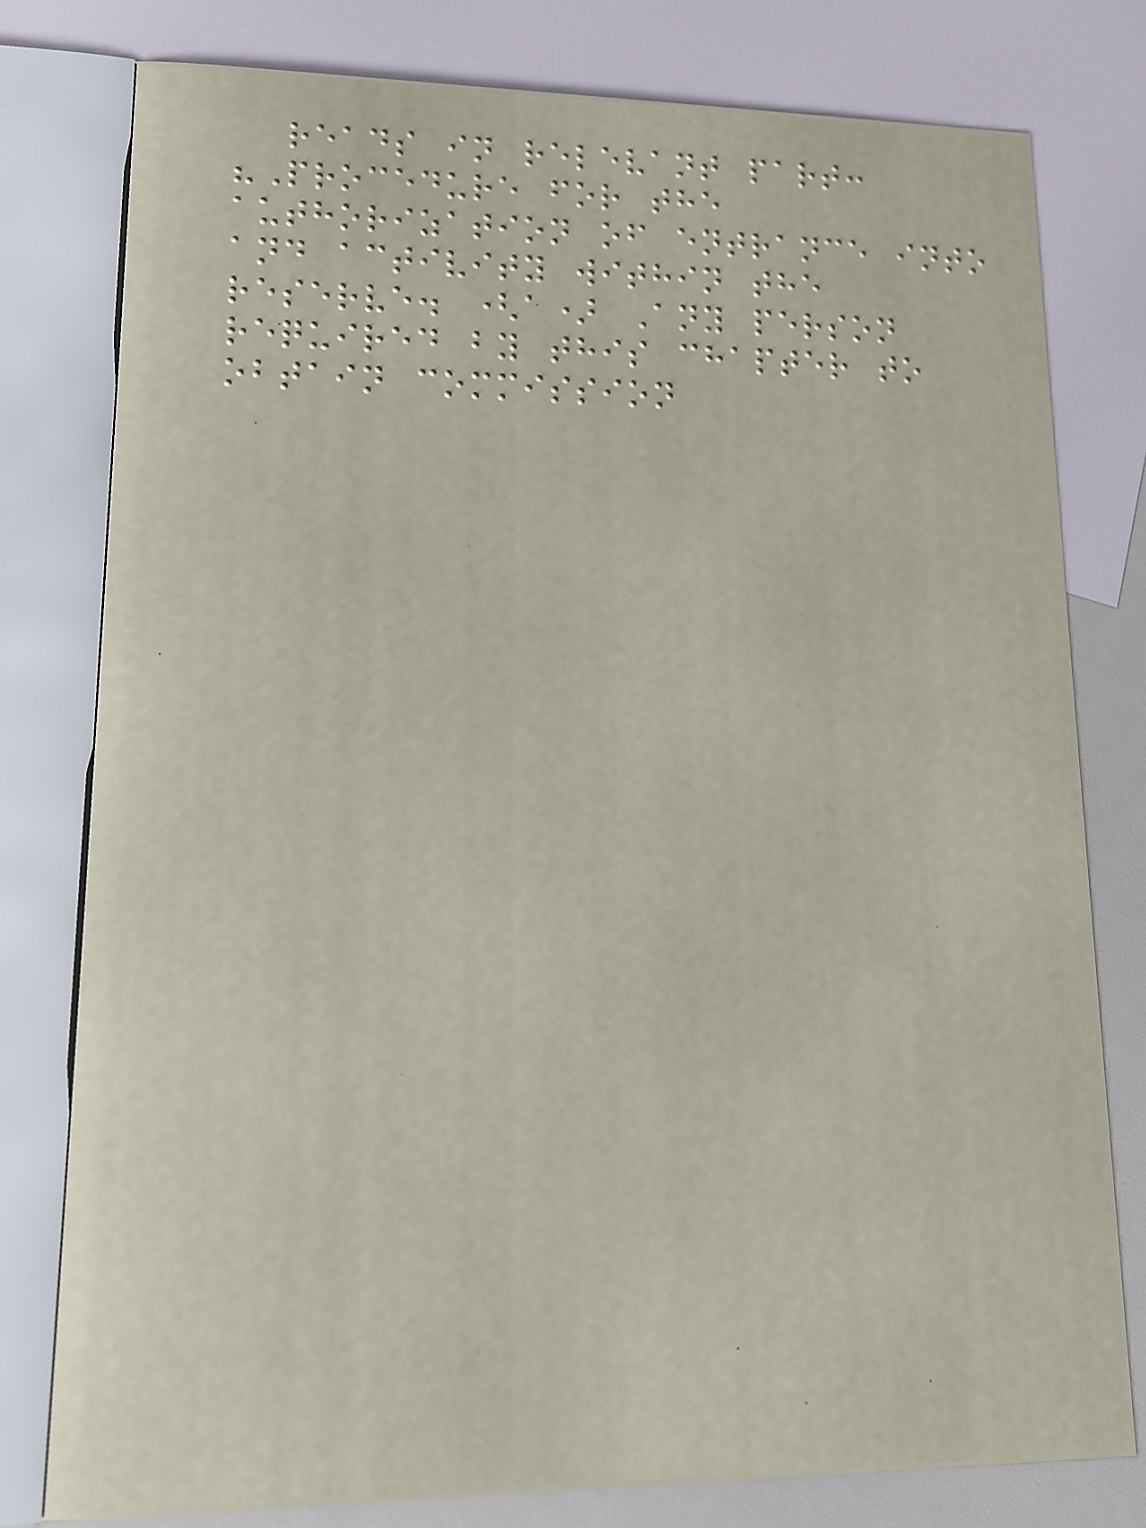reads in relevant part:
"Procedure for the
authorization of entrance into
and activity within the
reserve. (a) Any person
required by this chapter to
obtain commission
